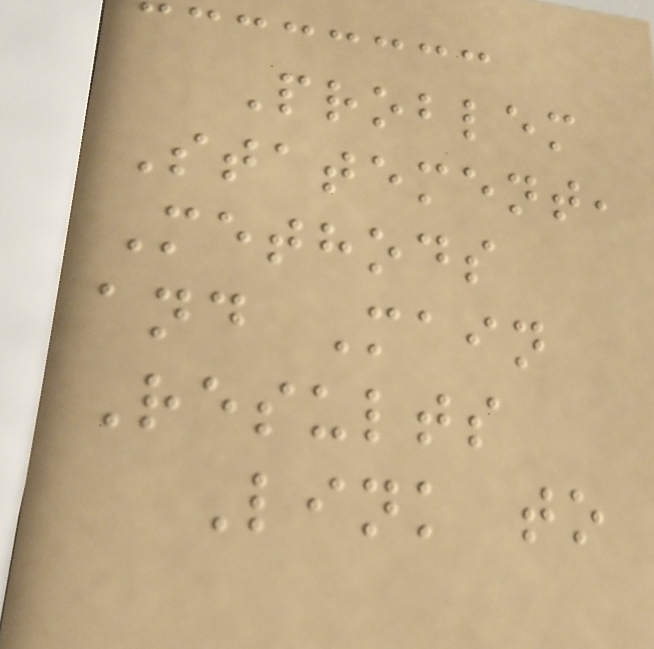Problem
Statement,
Methods
and Main
Results
Link to
